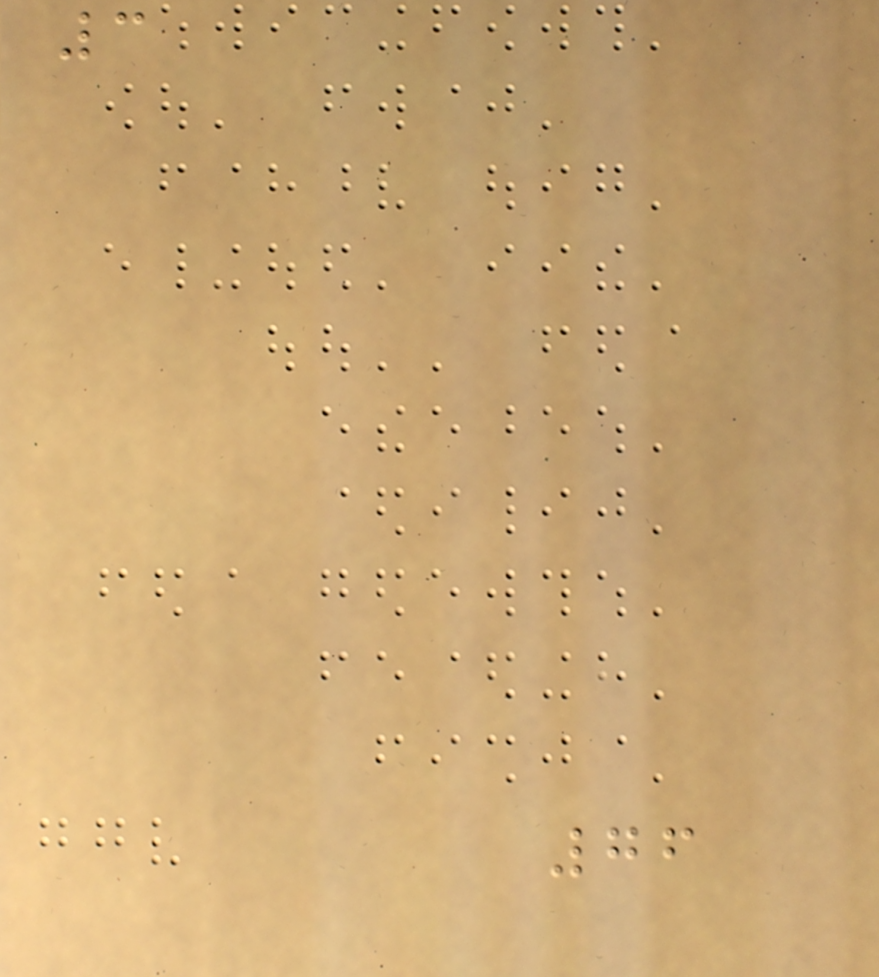3
76
